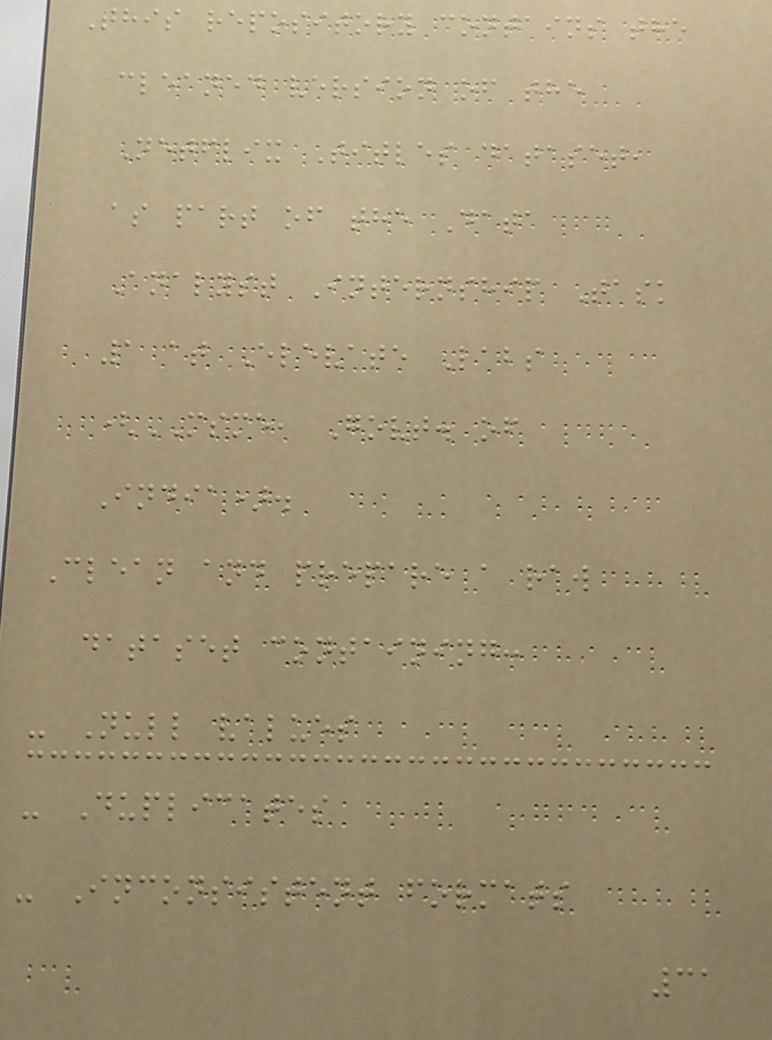This repository contains the
cleaned version of the
Netflix Titles dataset,
as part of the Data
Analyst Internship Task
1 at Elevate Labs
(MSME, Govt. of
India).
Clean and prepare a raw
dataset containing:
- Null values
- Duplicates
- Inconsistent formats
31
